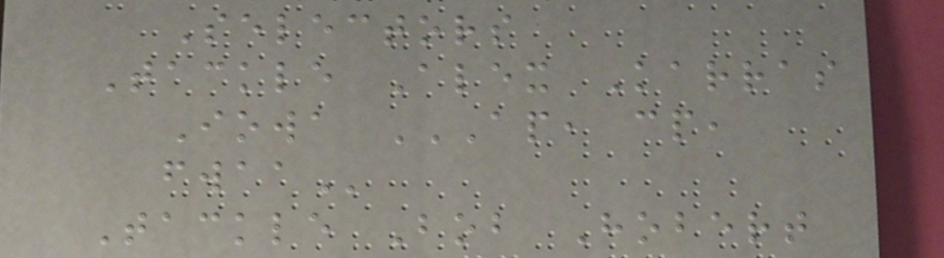Selectors
Tackle Alex Karras
Iowa AP, CP,
FWAA
Tackle Bob Hobert
